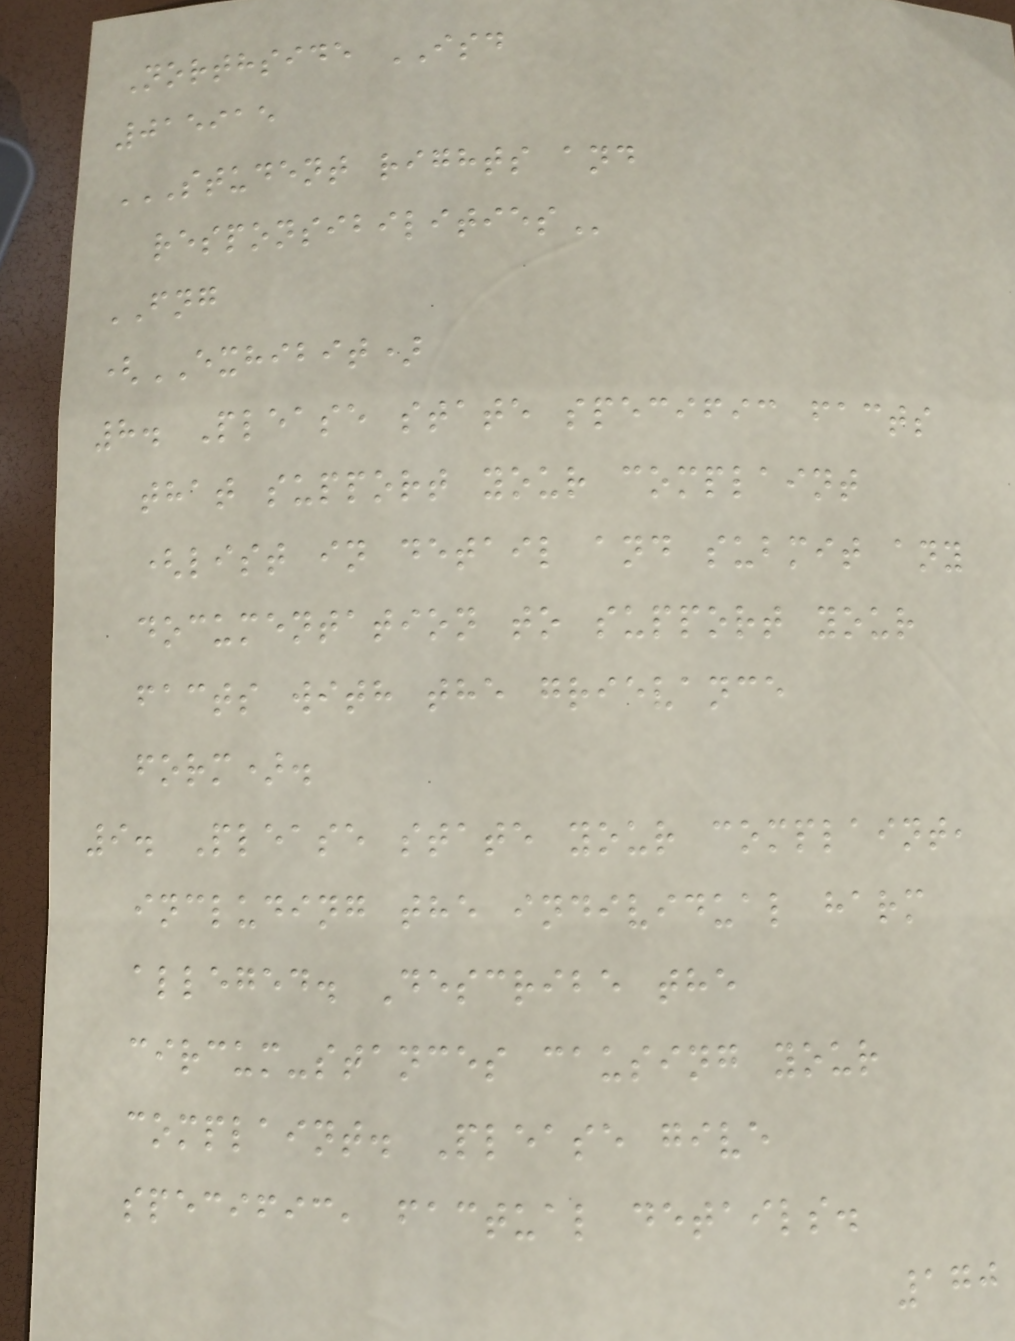Northside ISD
015915
STUDENT RIGHTS AND
RESPONSIBILITIES
FNG
(EXHIBIT)
8. Please state specific facts
that support your complaint
(list in detail and submit any
documentation to support your
facts with the grievance
form).
9. Please state your complaint,
including the individual harm
alleged. Describe the
circum-stances causing your
complaint. Please give
specific, factual details.
170
